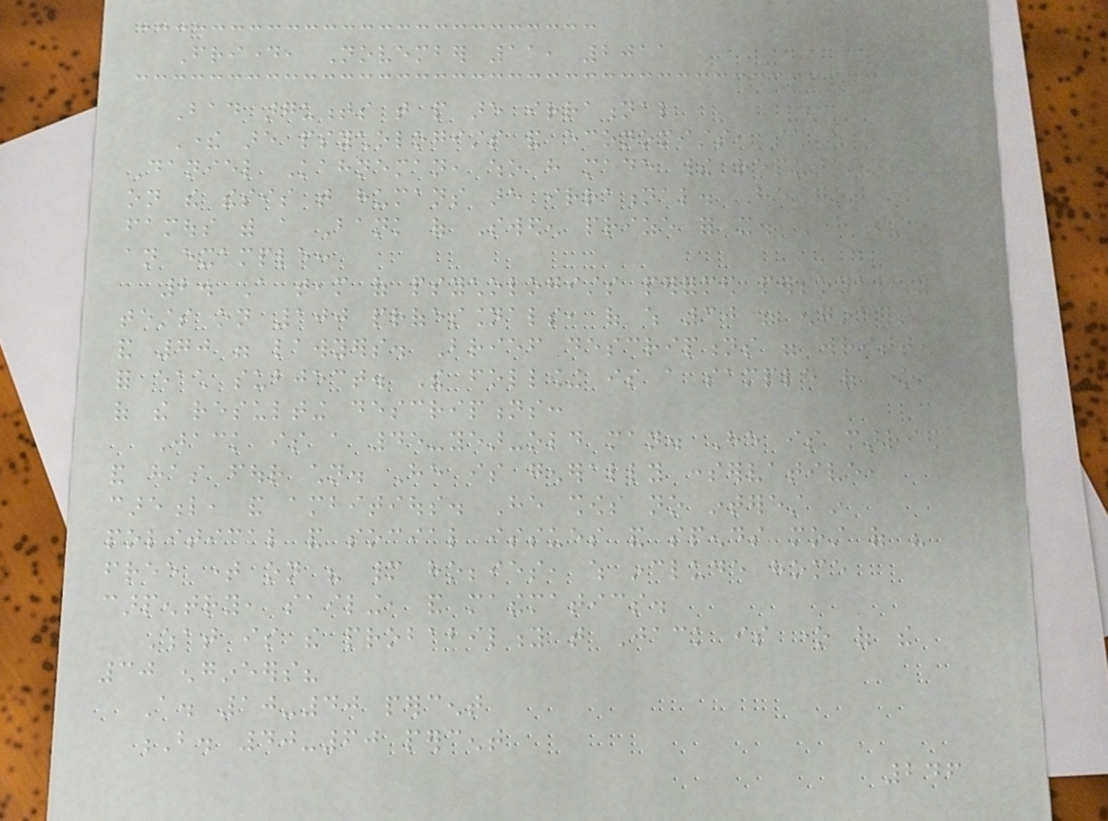Friday, November 11, 2011
Bad arguments that people are irrational
There are psychologists and economists, such as
Daniel Kahneman, who have made their reputations
on the thesis that humans are irrational. He got
famous with a Bank of Sweden prize for it. Here is
an example:
2. A team of psychologists performed personality
tests on 100 professionals, of which 30 were engineers
and 70 were lawyers. Brief descriptions were written
for each subject. The following is a sample of one
of the resulting descriptions:
Jack is a 45-year-old man. He is married
and has four children. He is generally conservative,
careful, and ambitious. He shows no interest in
political and social issues and spends most of his
free time on his many hobbies, which include home
carpentry, sailing, and mathematics.
What is the probability that Jack is one of the
30 engineers?
A. 10-40 percent
B. 40-60 percent
246
